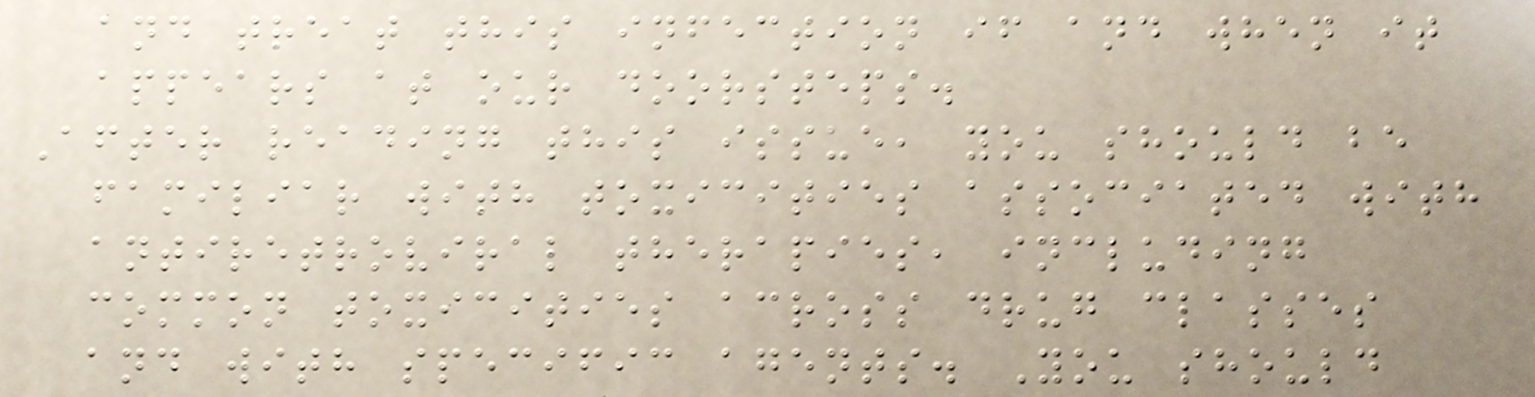and treat this infection if and when it
appears at our doorsteps.
After reading this issue, you should be
familiar with toxicities associated with
antiretroviral therapies, including
common toxicities across drug classes
and with specific agents. You should
